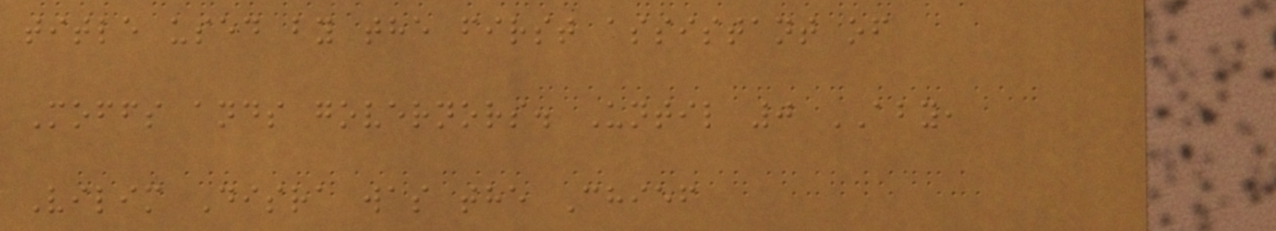title used by the first assistant of
Moffs ands governors. Until 0 ABY,
Vilim Disra was the Chief
